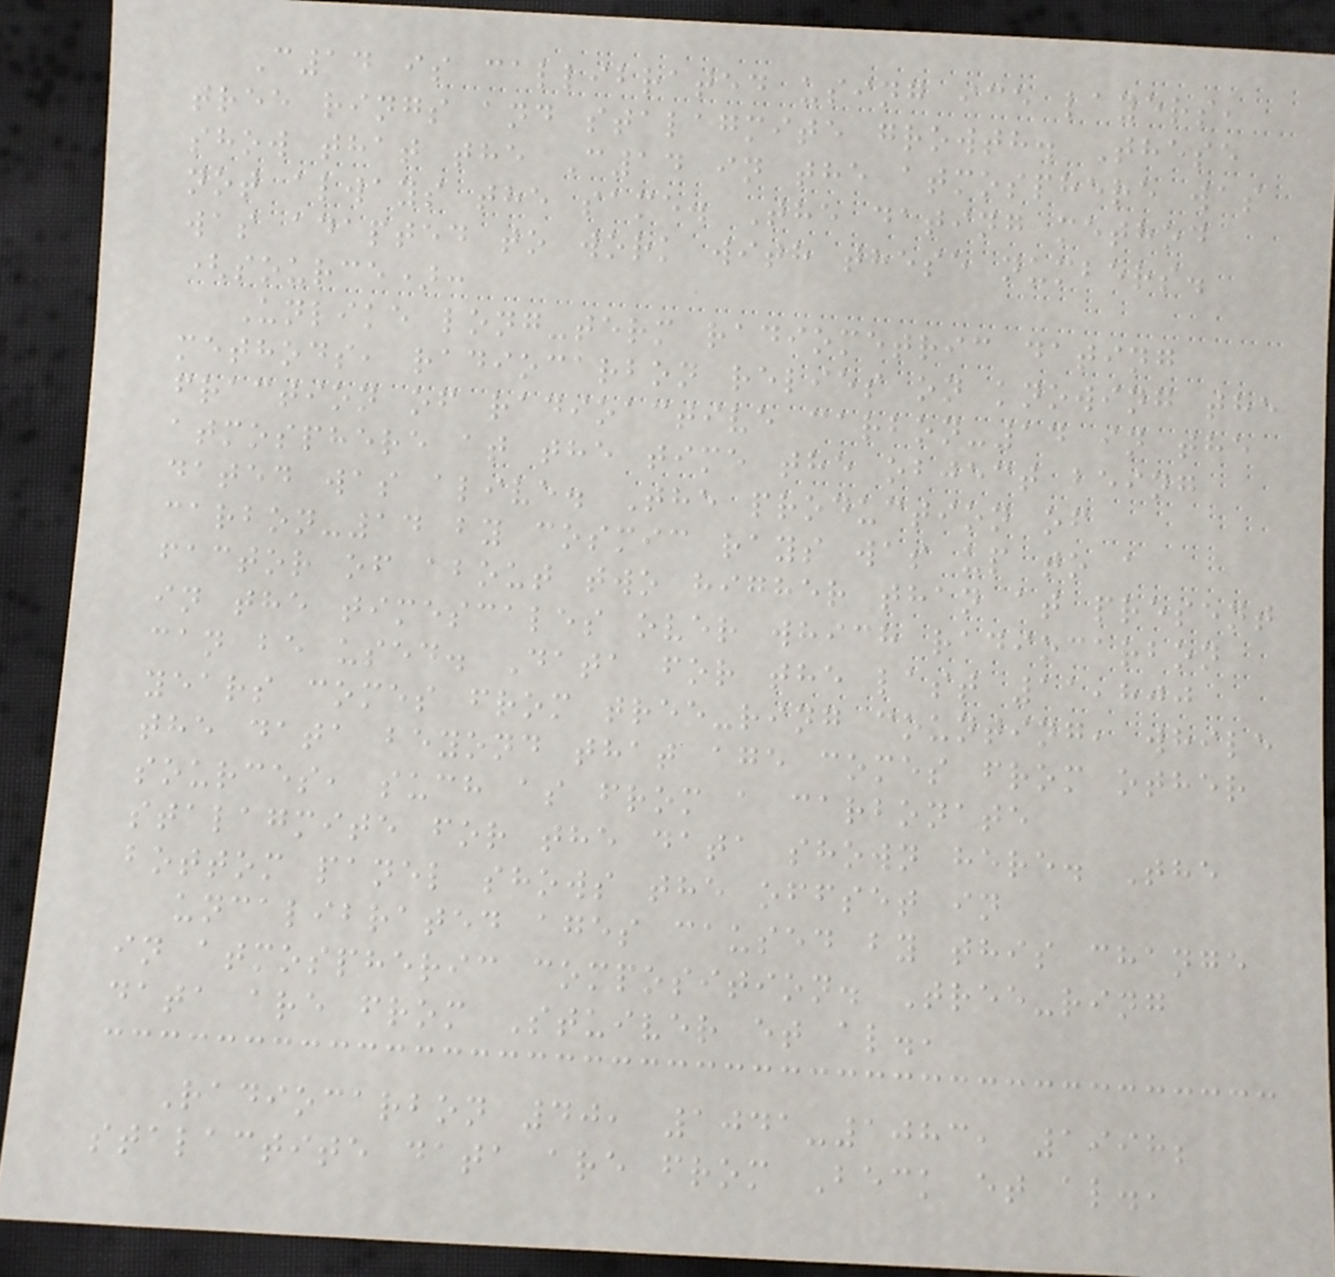C14 is callibrated using ice layers,
tree rings and stalagmite growth. These
show that the C14 in the atmosphere was
not always the same. The dating method
was adapted to work with these numbers.
(source):
Unlike long-term radiometric dating
methods, radiocarbon relies on knowing the
fraction of radioactive carbon-14 in the
atmosphere at the time the object being
dated was alive. The production of
carbon-14 by cosmic rays was up to a
factor of about two higher than at present
in the timescales over which radiocarbon
can be used. Data for the last 11,800
years comes from tree-ring counting, while
the data beyond that age comes from other
sources, such as from a carbonate
stalagmite for the data shown here. The
bottom panel shows the offset in
uncalibrated ages caused by this change
in atmospheric composition. Tree-ring
data are from Stuiver et al.,
Radiocarbon 40, 1041-1083, 1998;
stalactite data are from Beck et al.,
